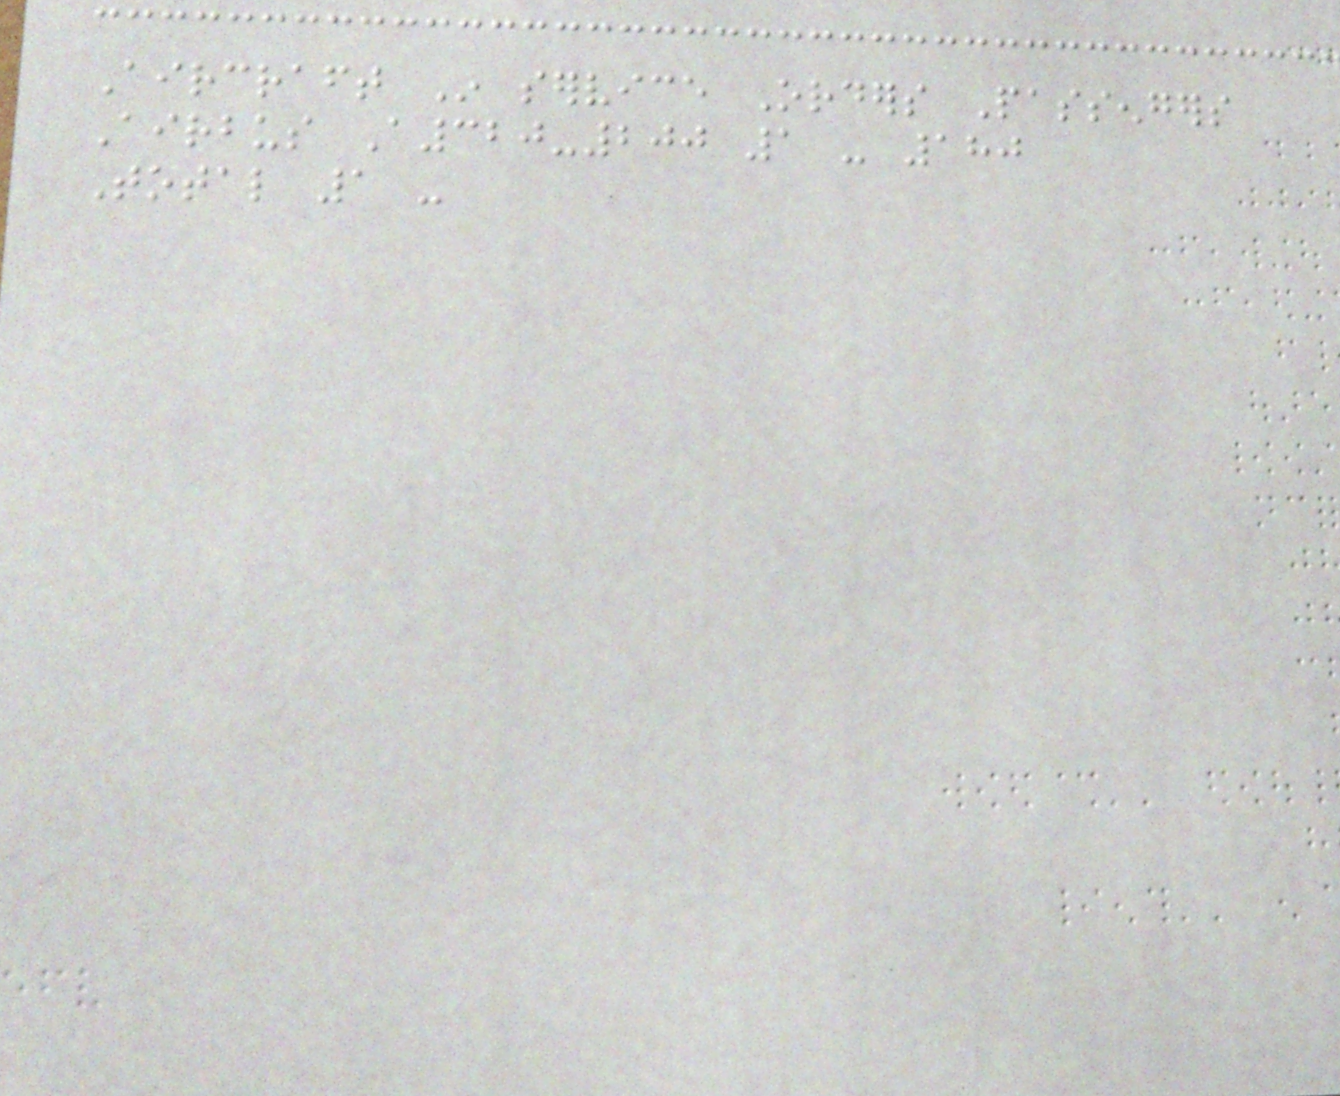Aircraft In service Orders Passengers
Airbus A320-200 1 - 180
Total 1 -
